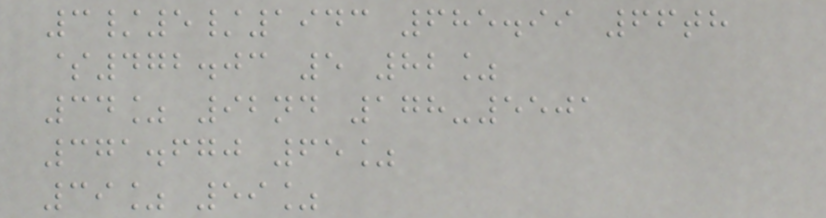3/5/1943 685.99 66th
$472.03 5 82%
34% 92nd 178-5501
371.670 65%
39% 59%
